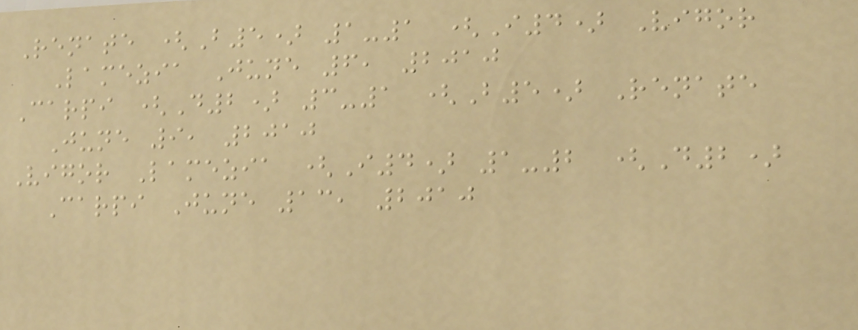Renate (B5) 1-1 (I4) Vigor
Lamezia June 6, 2010
Carpi (D2) 3-1 (B5) Renate
June 9, 2010
Vigor Lamezia (I4) 1-2 (D2)
Carpi June 13, 2010
